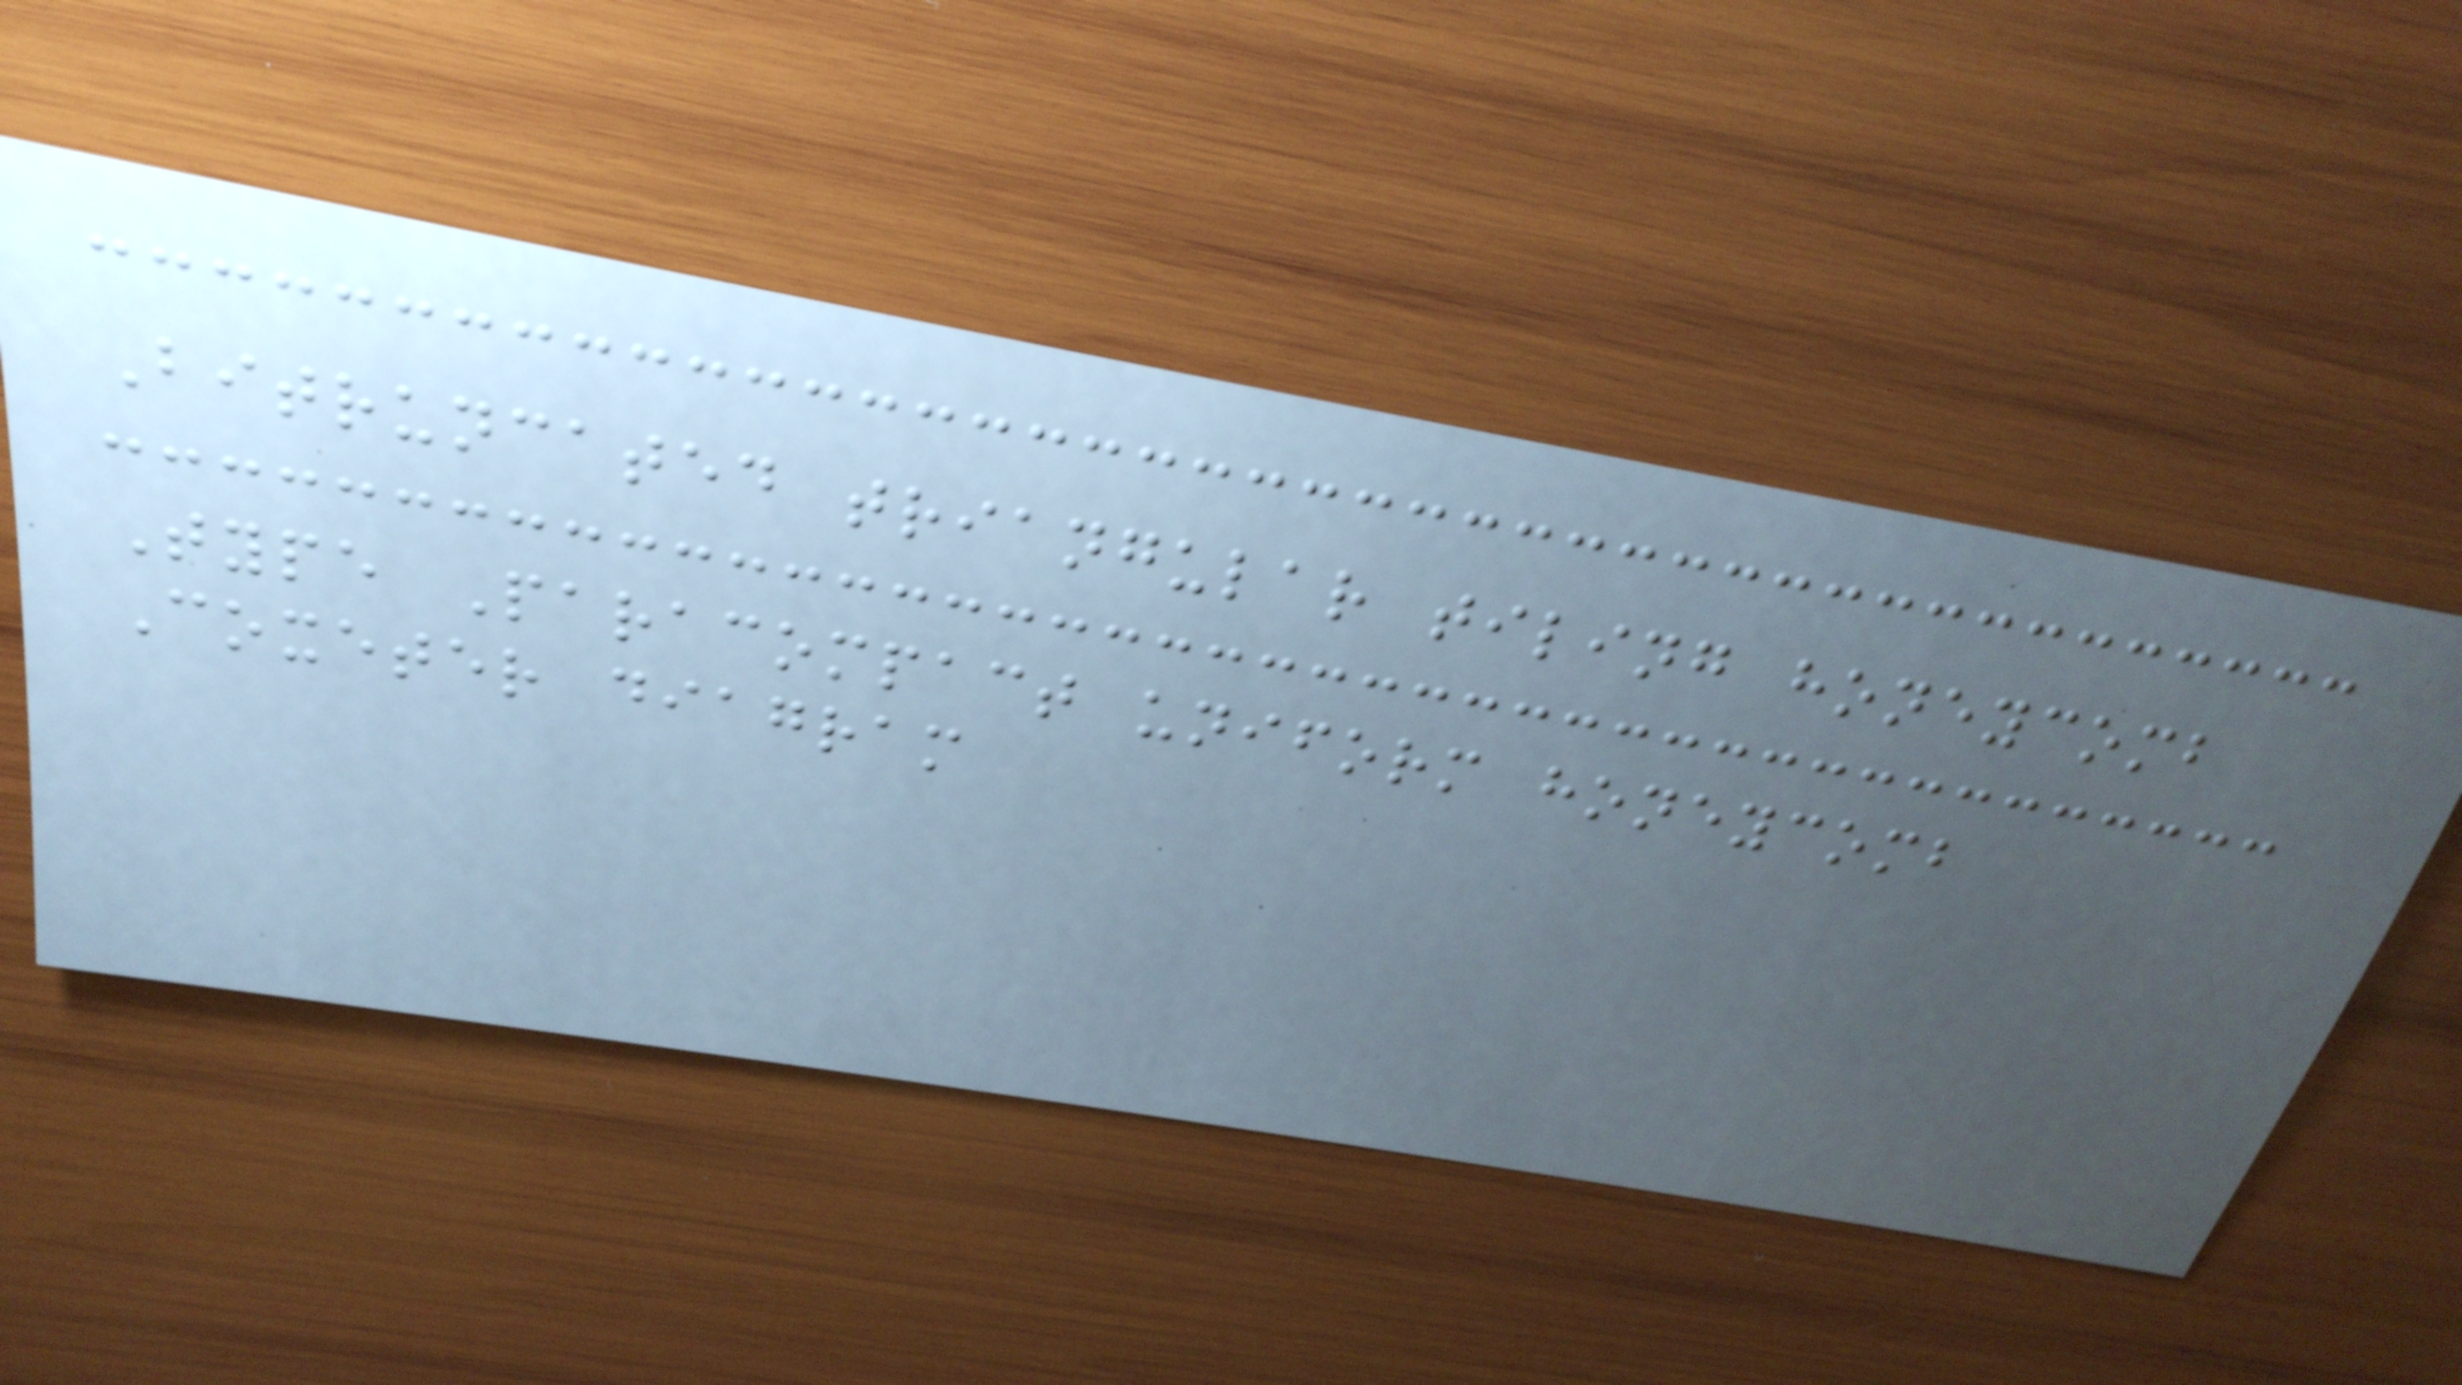Bitruncated triangular tiling honeycomb
Type Paracompact uniform honeycomb
Coxeter diagram
